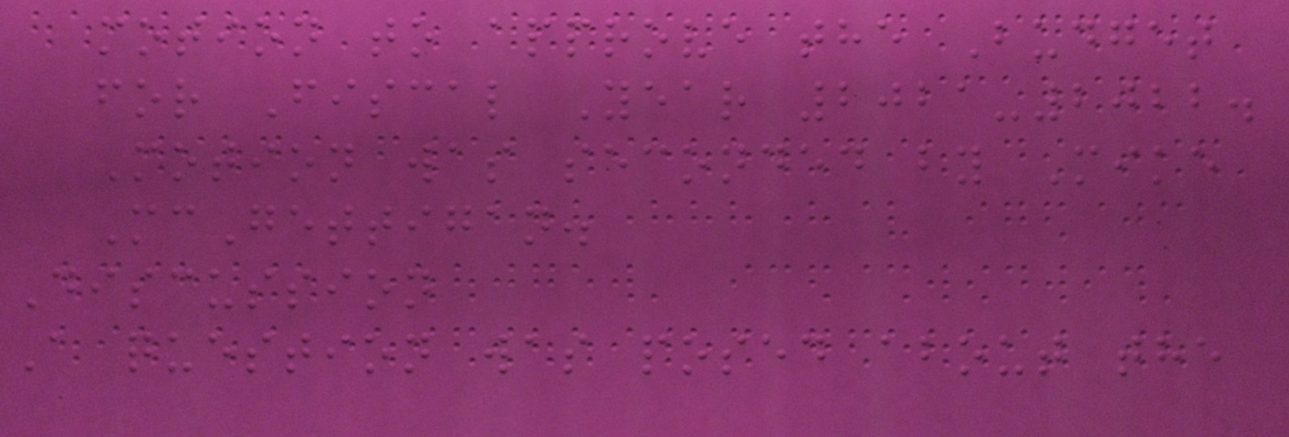motion to approve the Budget
for Fiscal Year 2021-2022.
Motion was seconded by Mike
McGettigan.
Discussion
A question was posed about the
